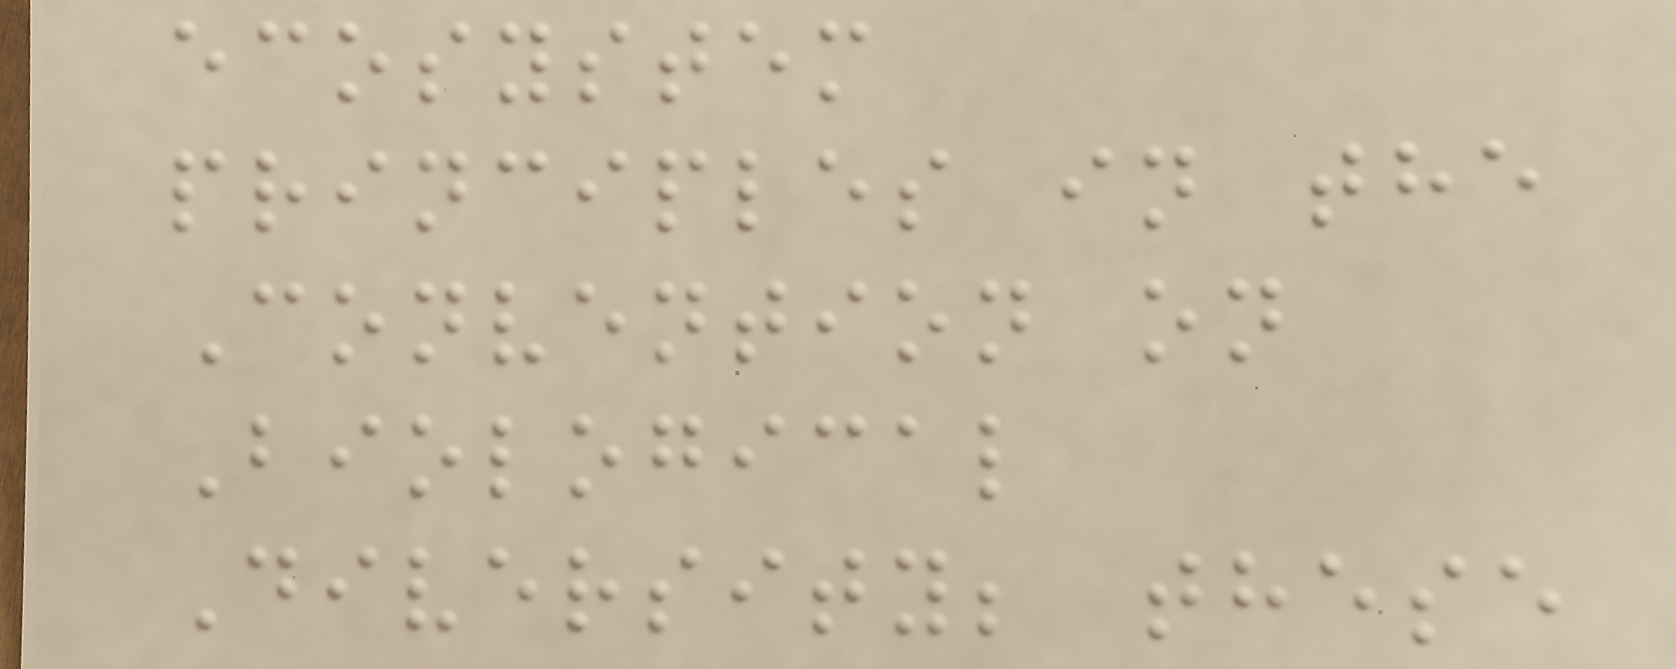ecosystem
principles in the
Convention on
Biological
Diversity; these
